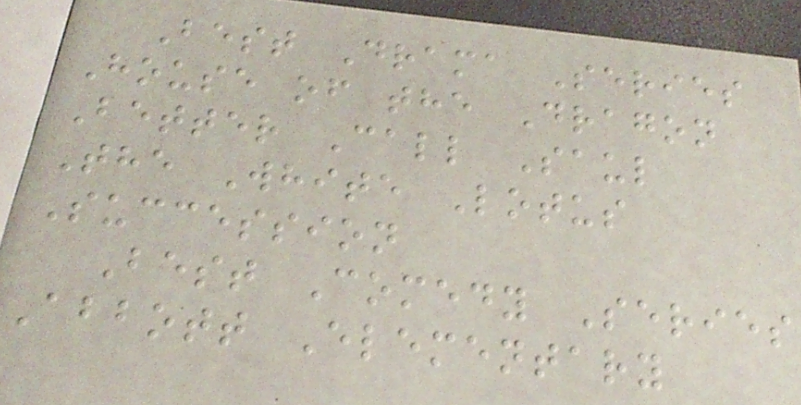Best Drama Series
House of the Dragon
Better Call Saul
The White Lotus
Succession
Best Comedy Series
Abbott Elementary
